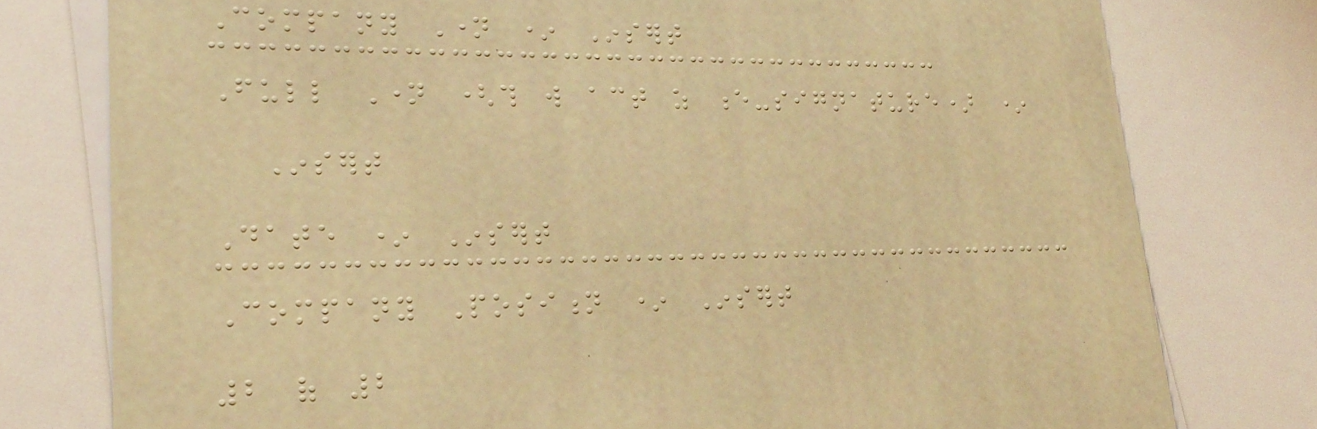Company Name * Insert
Full Name (this will act as e-signature) *
Insert
Date * Insert
Company Position * Insert
2 of 2
